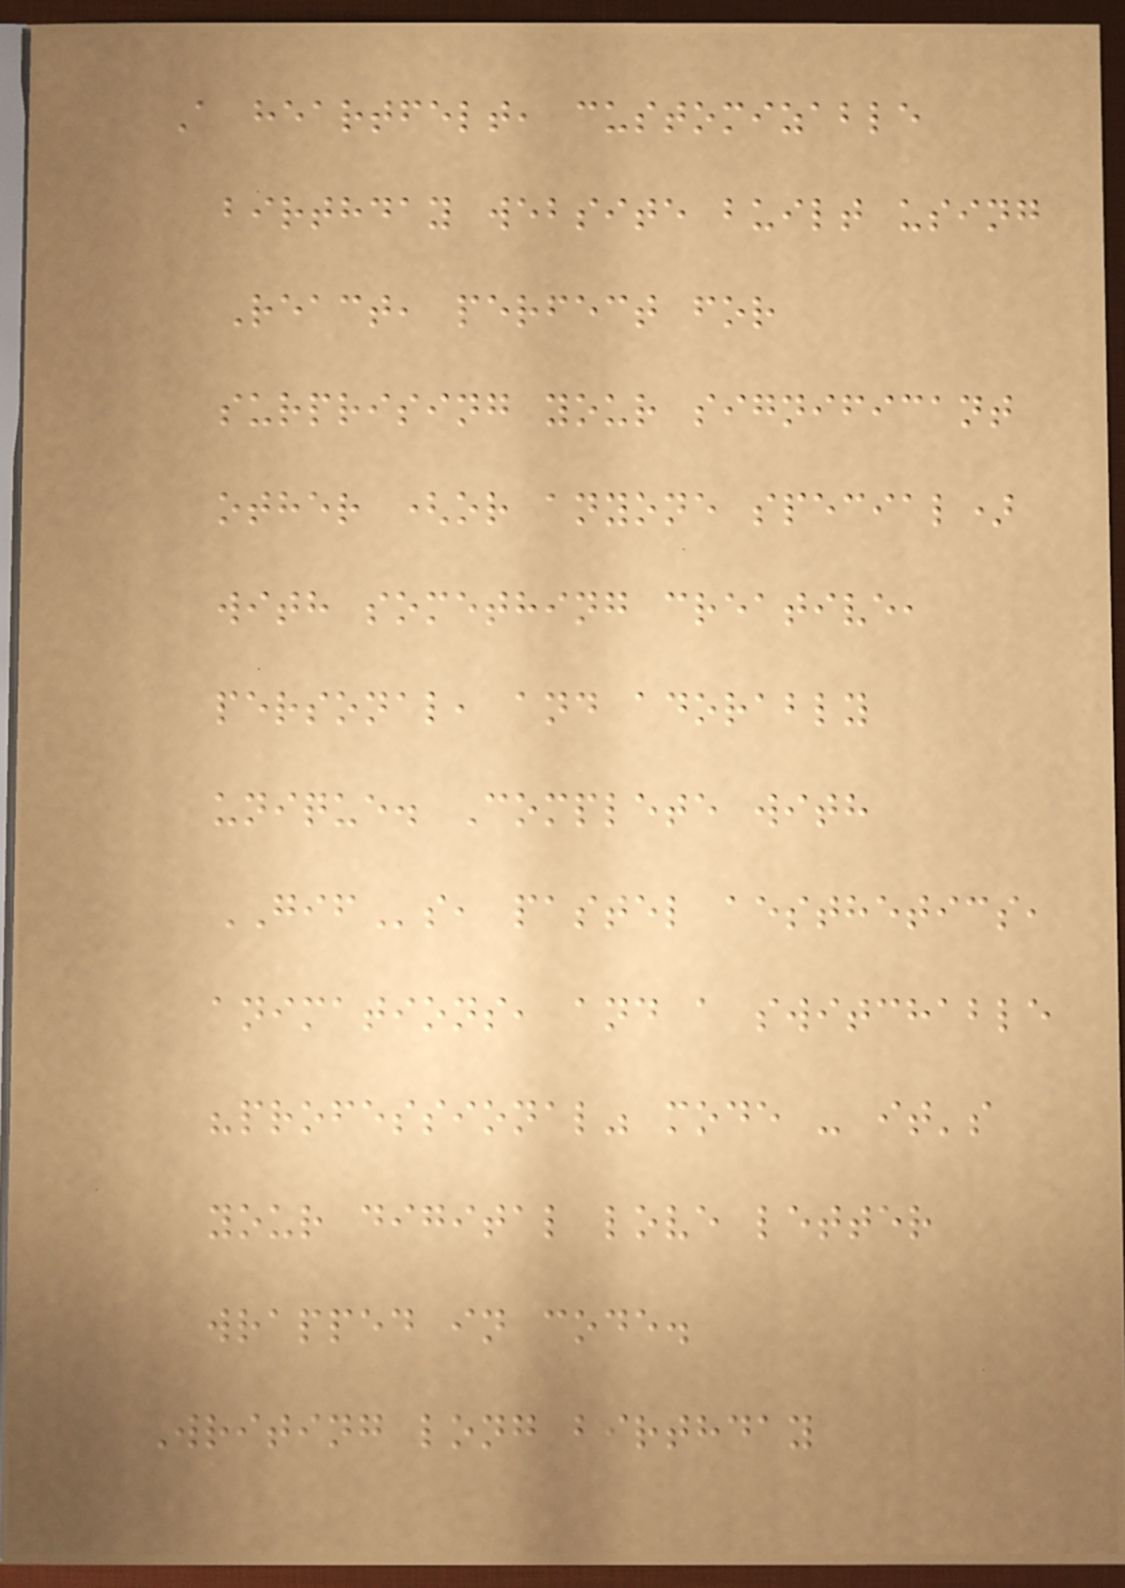A heartfelt, customizable
birthday website built using
React, perfect for
surprising your significant
other (or anyone special)
with something creative,
personal, and adorably
unique. Complete with
GIFs, pastel aesthetics,
animations, and a switchable
"professional" mode - it's
your digital love letter
wrapped in code.
Writing long birthday
